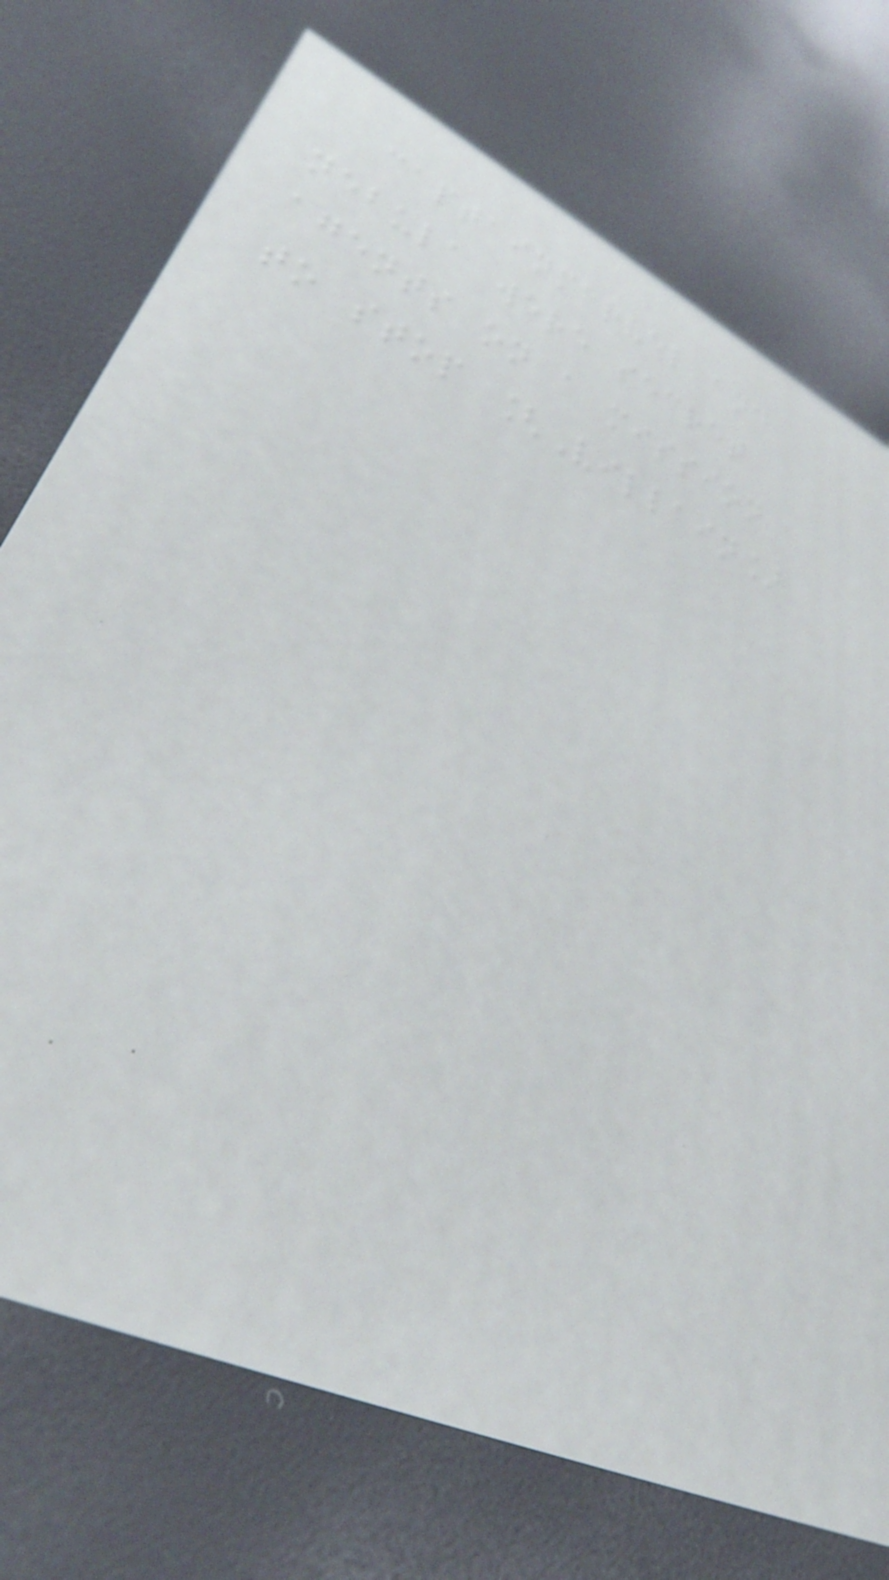captainmarvel and
nebula were secret
agents on a mission
to stop [Villain]
